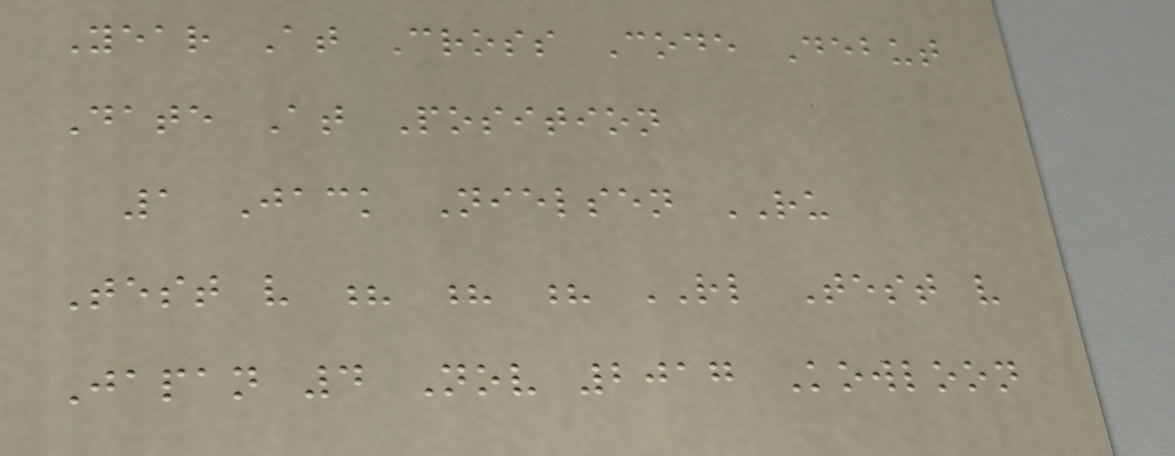Year At Cross Code Debut
Date At Position
1 Jack Nielsen RU
Test v ? ? ? RL Test v
Japan 4 Nov 2017 Kowloon
